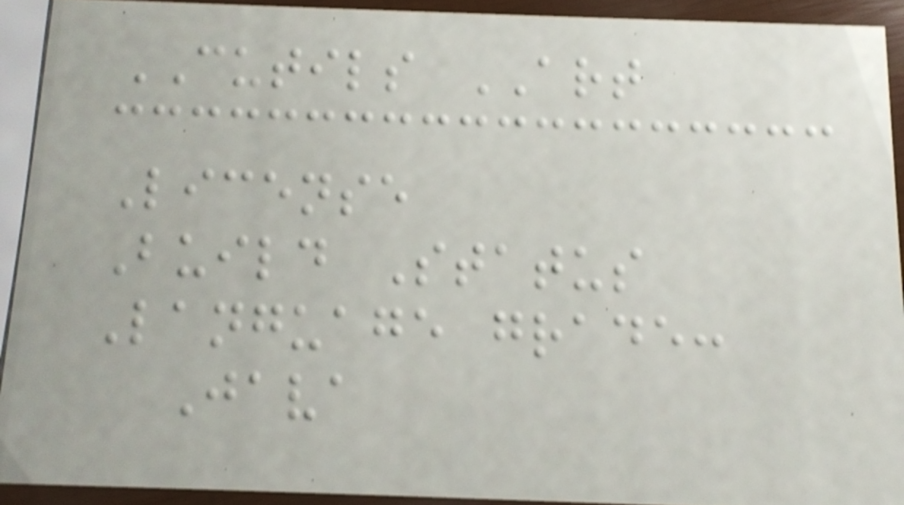CUTILS ART
License
Build Status
Language grade:
Java
